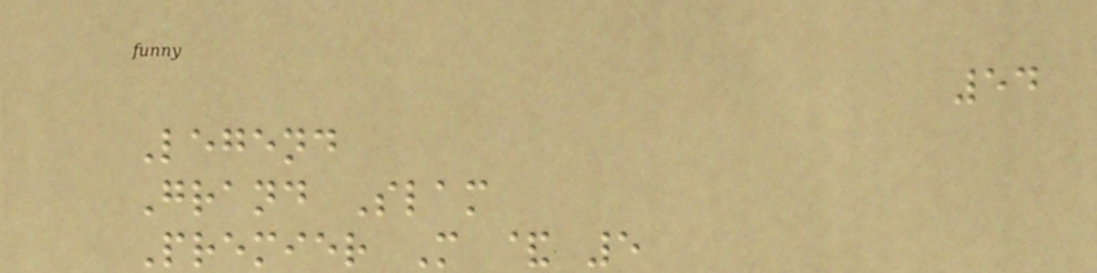54
Legend
Grand Slam
Premier M & 5
